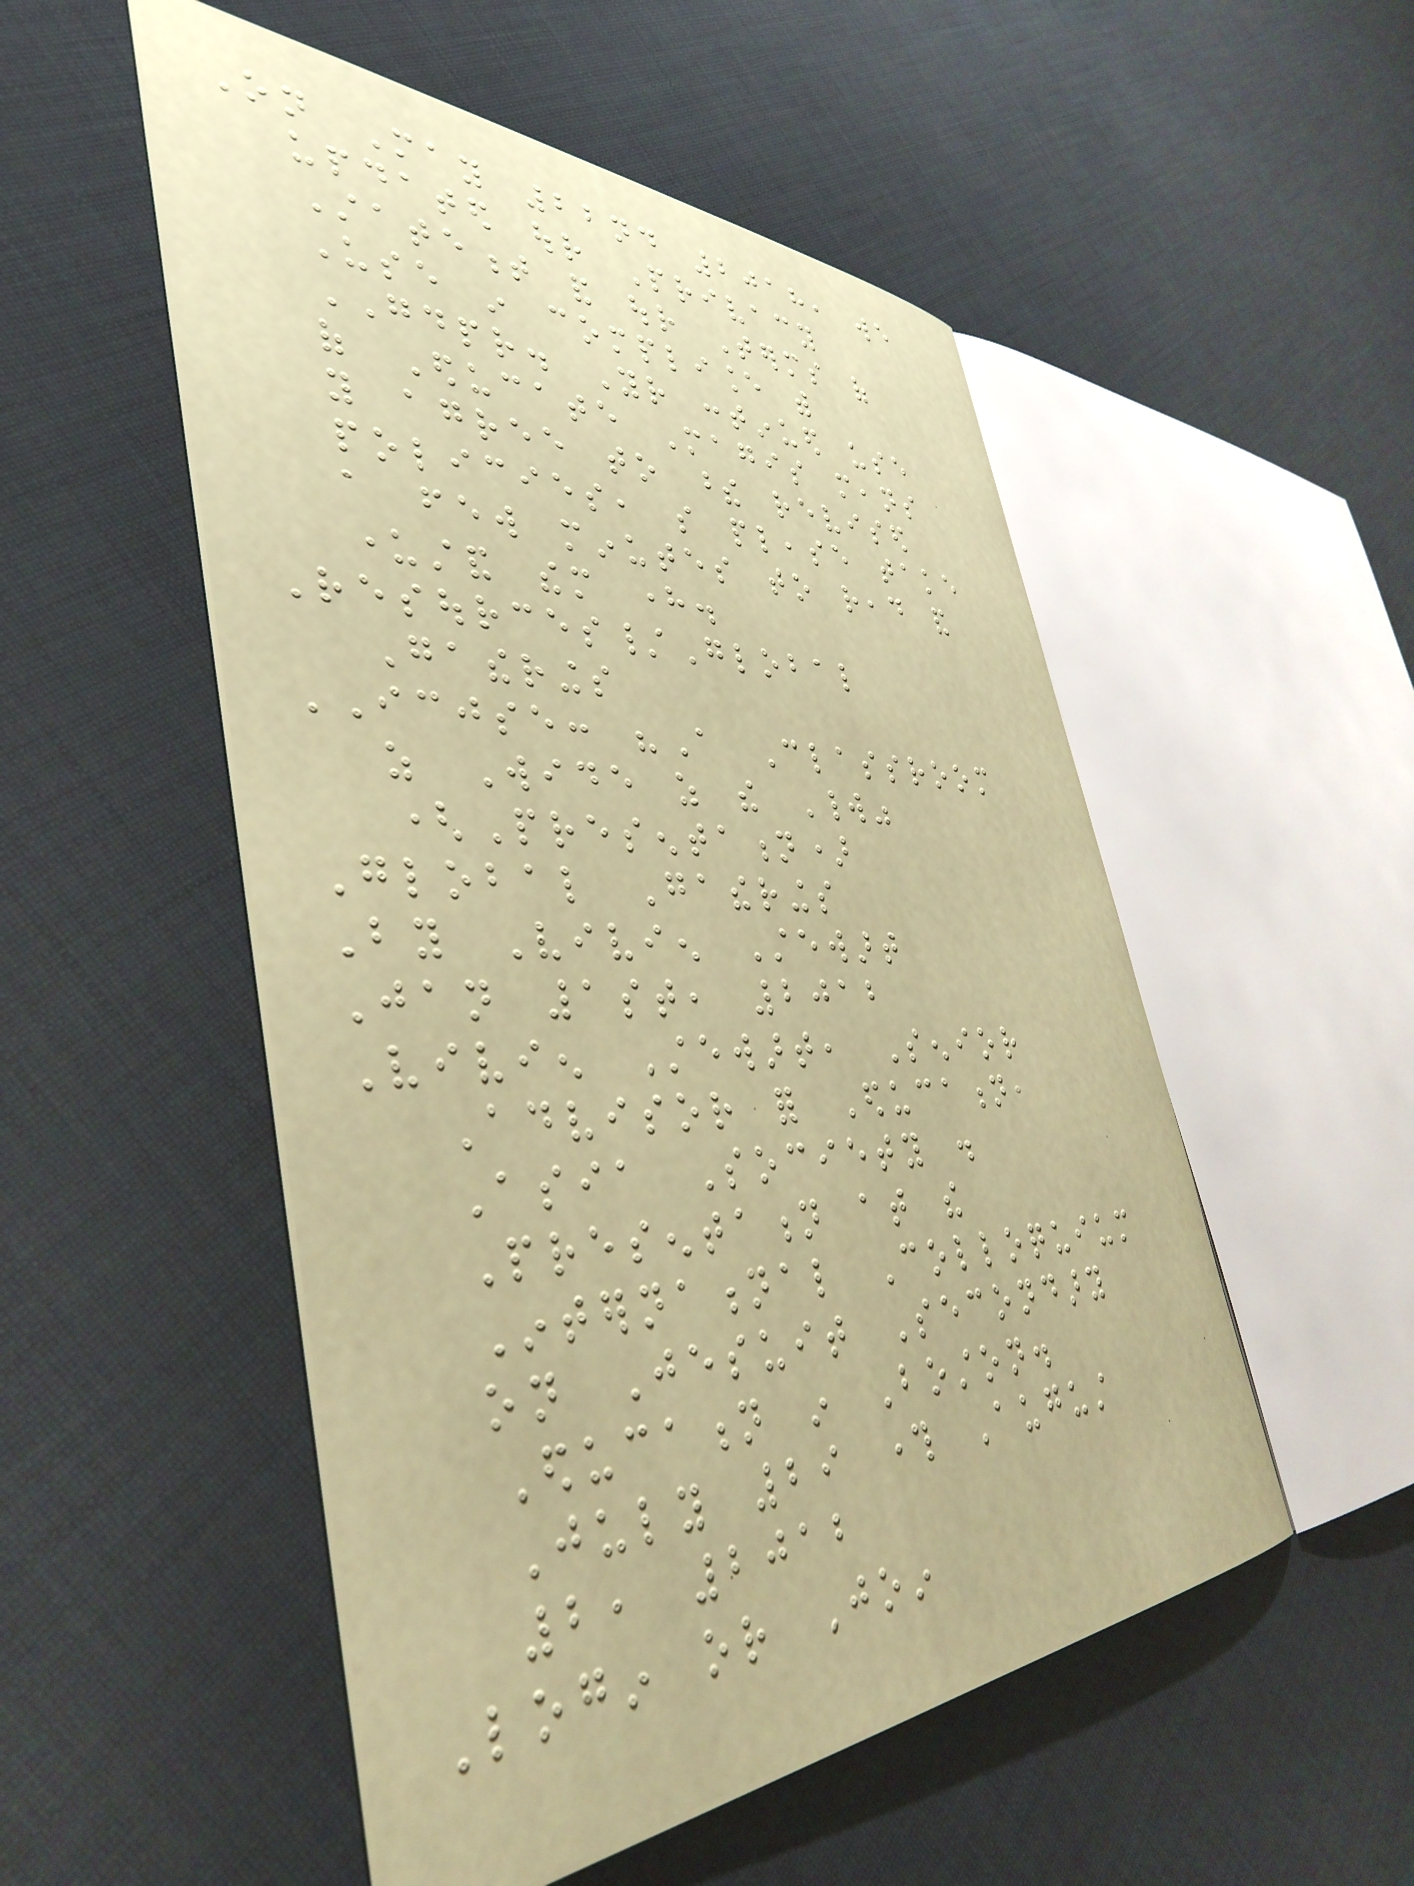On May 22nd 2018, we
updated our Privacy
Statement and our Terms of
Use in compliance with
GDPR. Your continued use
of Educate Magis means
you agree to these revised
policies, so please take
a few minutes to read and
understand them here.
Resources/Global
Gatherings
ICJSE: "A Classroom
as Wide as the World"
(Presentation)
Global Gatherings
By Vivien Stewart
Jan 1st, 2012
Vivien Stewart, Senior
Advisor for Education,
Asia Society .
Presentation at the
International Colloquium
on Jesuit Secondary
Education in Boston.
July 29 through August
2, 2012
Login or Join
